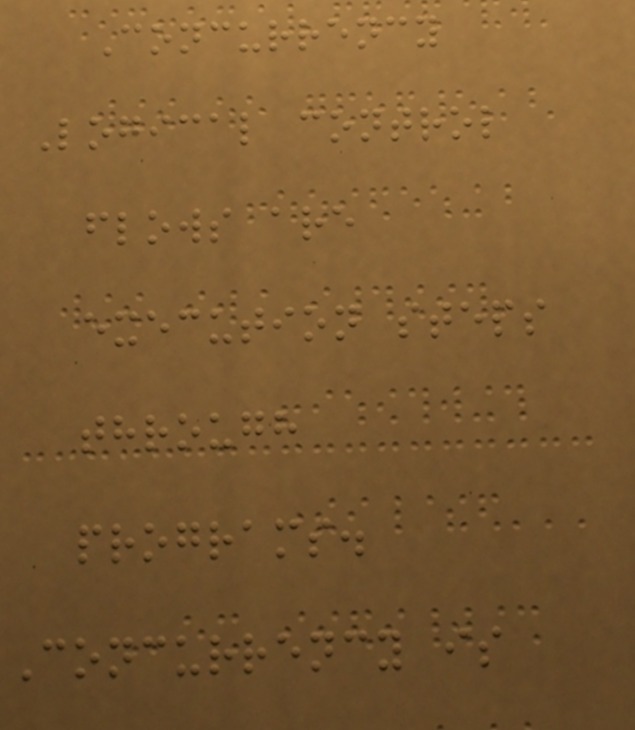Concurrency
Logical control
flows are
execution steps
through
programs.
Concurrency is
